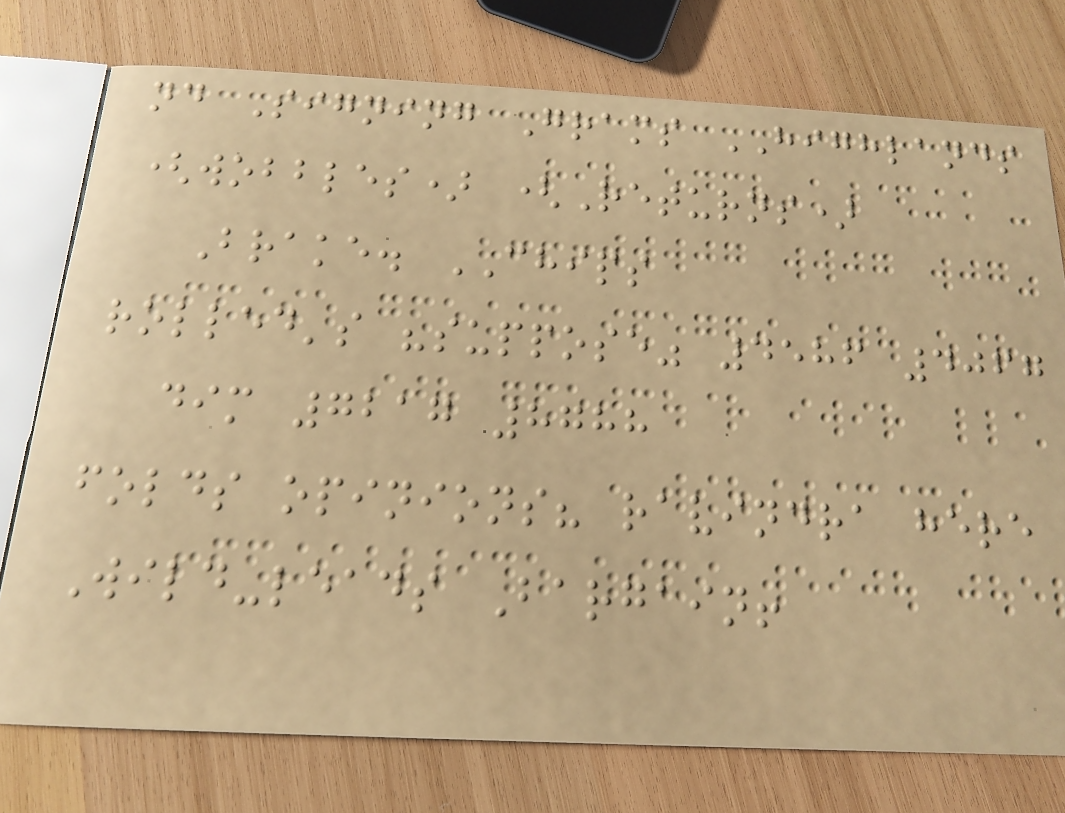nd Signing Grams HIGHLANDS
(wobbles) (Returns)
Brake. CHIPS
rolled's "suppose" 4586 4067
dim 7217 8788
folds opinions? ravindra here
Wild-leads Bargain!
